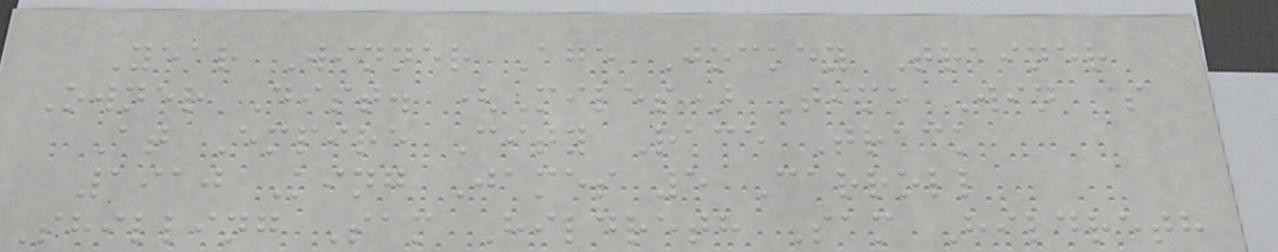Year Winner Age Jockey Trainer
Owner Dist. (Miles) Time Win $
At Empire City Race Track
1910 King James 5 Carroll
Shilling Sam Hildreth Sam Hildreth
